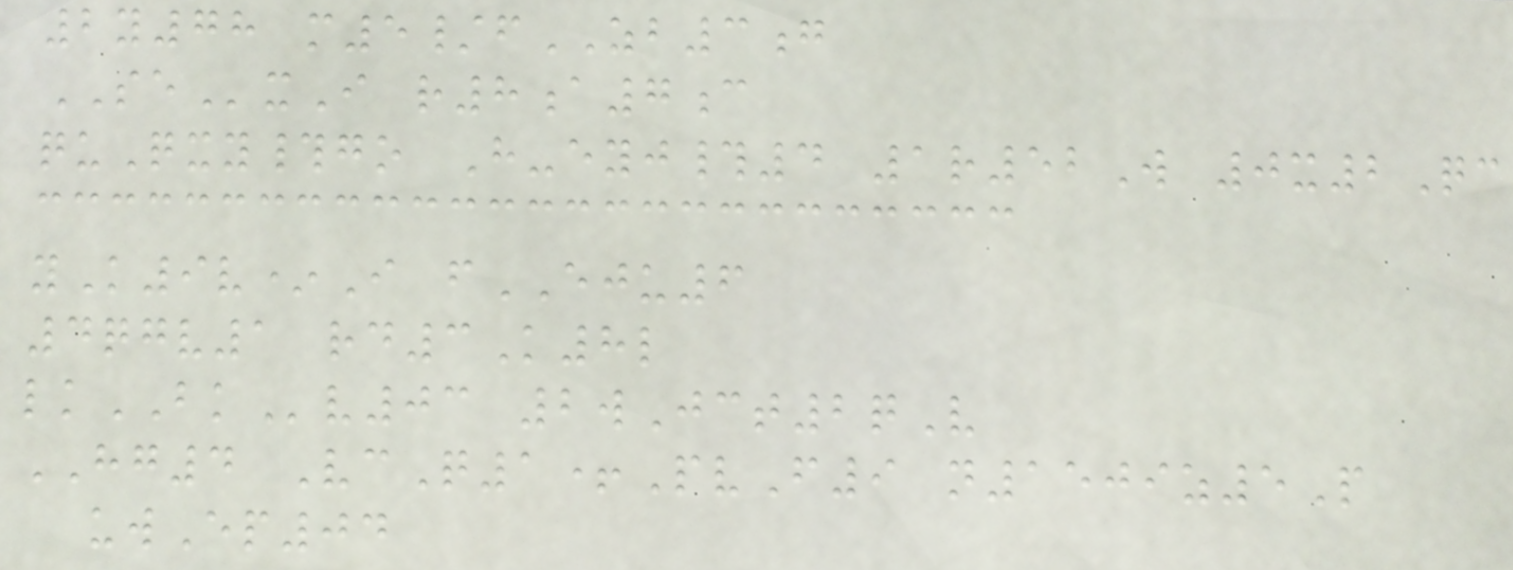2y78 m5/fZB3g
SExI r8a7c
quQxy#go H-eyj#4 1r52W 0x2Qc
yK9v*I fEJU6
4qgv1 rd3K8l
lkBKv03 2wJct2qV
HG4 VcQ1+PvF9 n1509z5P
uwEp04
